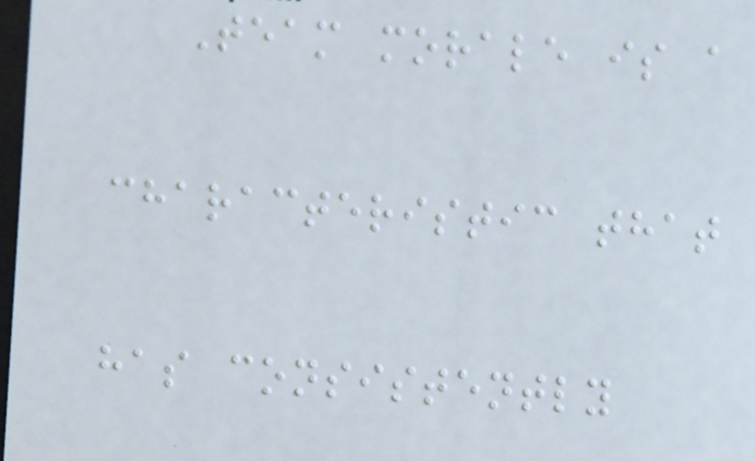Team morale is a
characteristic that
has consistently
